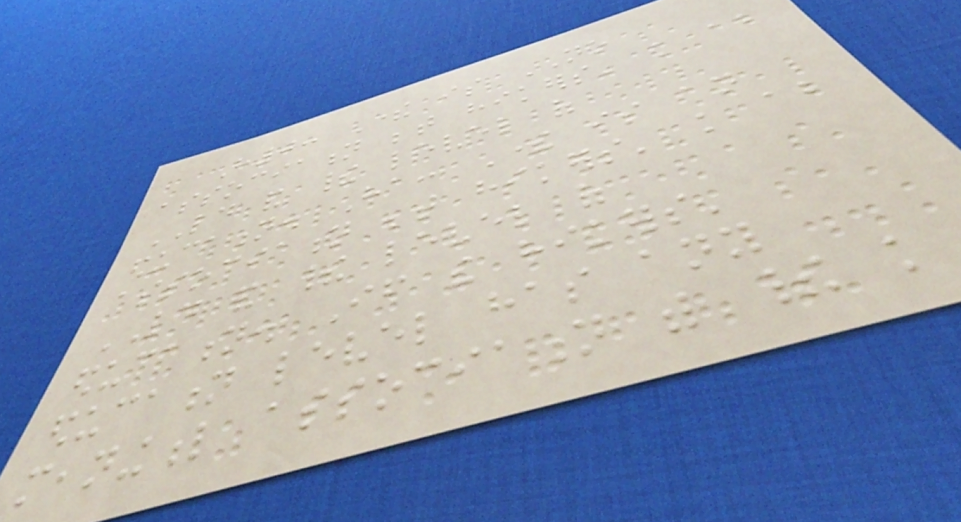H0: There is NO
association between hikers' knowledge about
LD and their level of
education. Ha: There is an
association between hikers' knowledge about
LD and their level of
education. If the hikers'
education level has any
meaningful association with their knowledge
